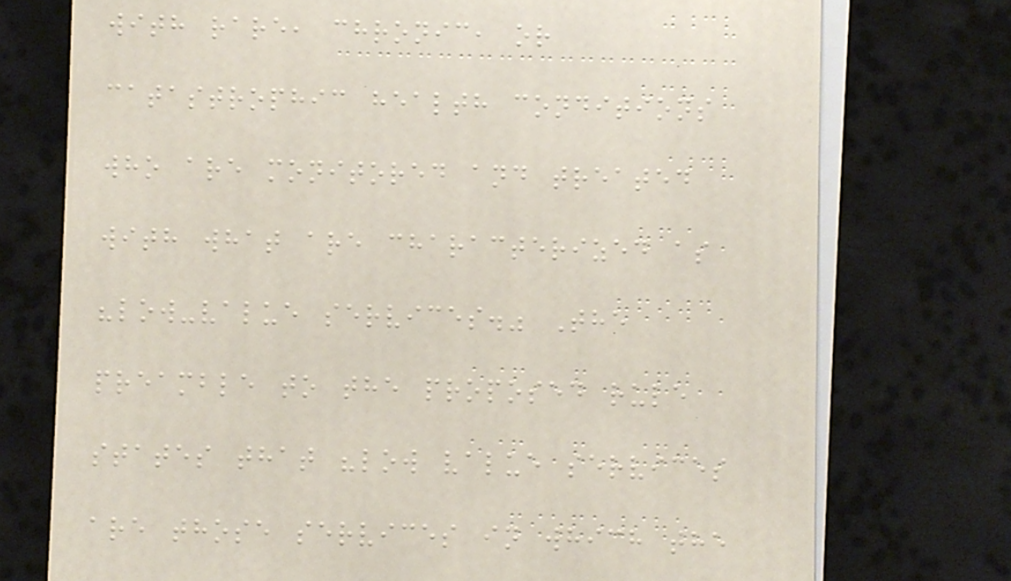with rare, chronic, or
catastrophic health conditions
who are monitored and treated
with what are characterized as
"low-value services." The
preamble to the proposed rule
states that "low value services
are those services in which the
